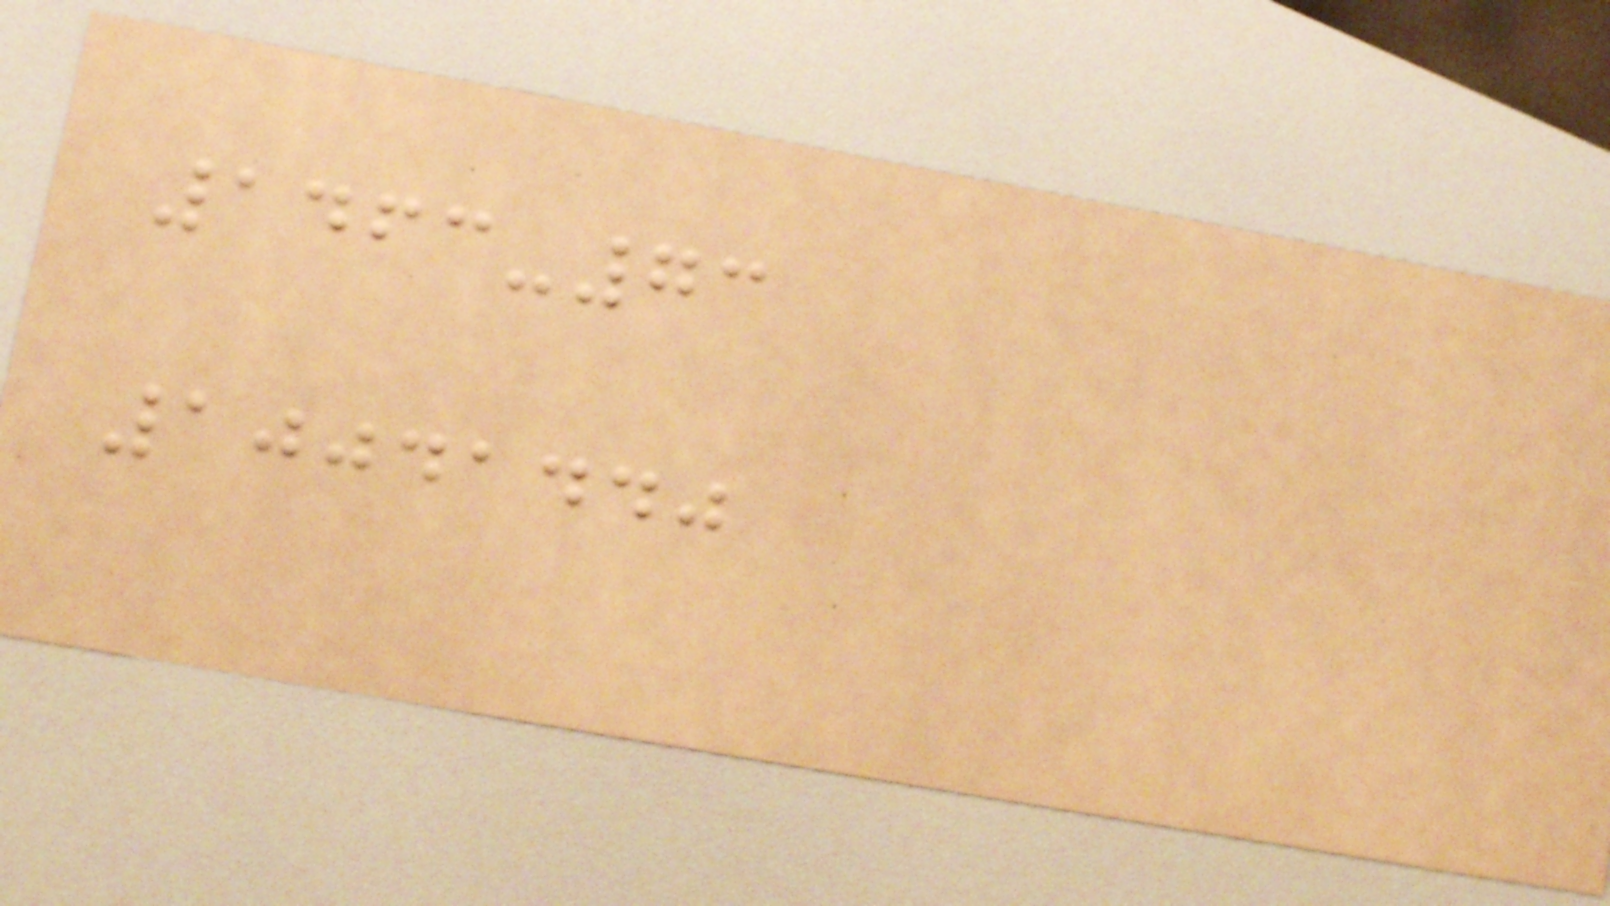1463-73
10041440
